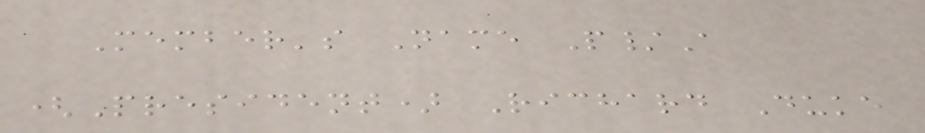Member's Name P/A
(President) Richard Duke
